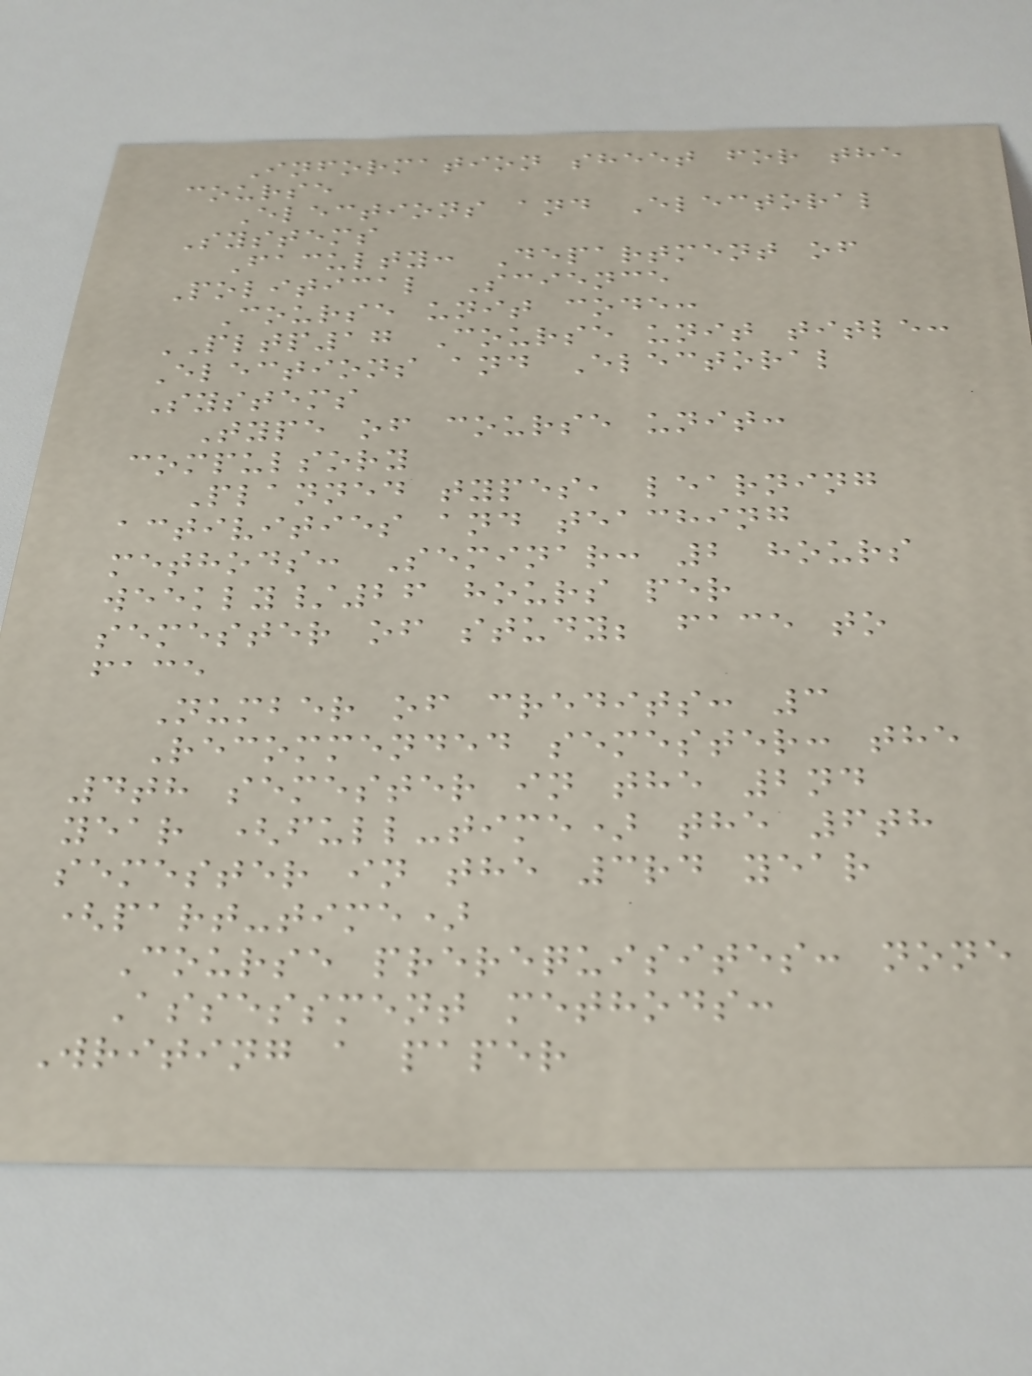Information sheet for the
course
Elections and Electoral
Systems
Faculty: Department of
Political Science
Course unit code:
PLTP17 Course unit title:
Elections and Electoral
Systems
Type of course unit:
compulsory
Planned types, learning
activities and teaching
methods: Seminar: 2 hours
weekly/26 hours per
semester of study; face to
face
Number of credits: 3
Recommended semester: the
4th semester in the 2nd
year (full-time) the 6th
semester in the 3rd year
(part-time)
Course prerequisites: none
Assessment methods:
Writing a paper
